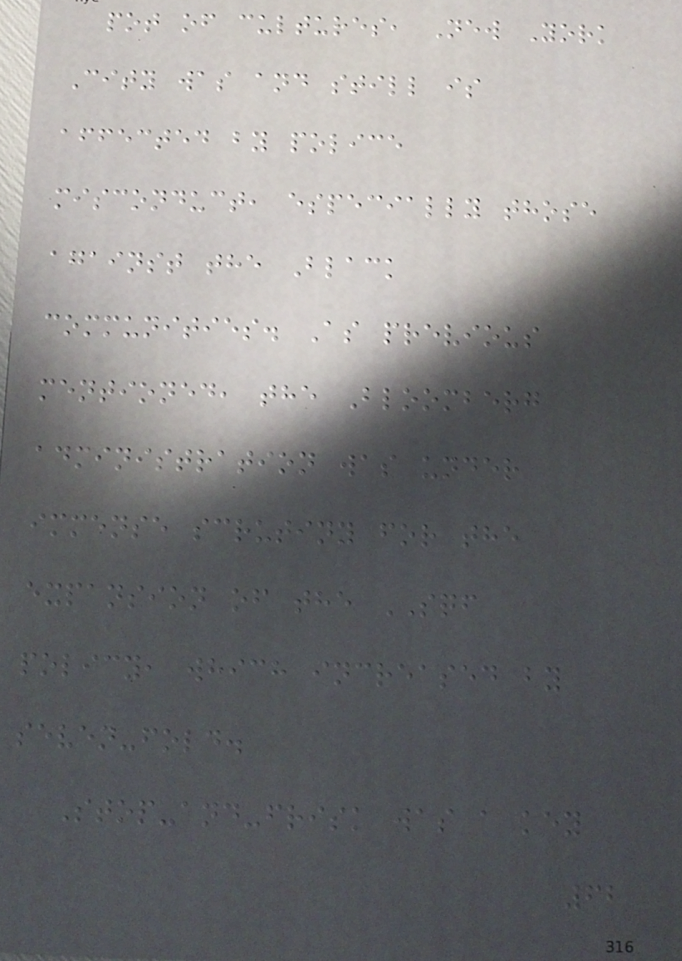pot of cultures, New York
City was and still is
affected by police
misconduct, especially those
against the Black
communities. As previous
mentioned, the Bloomberg
administration was under
immense scrutiny for the
expansion of the SQF
policy, which increased by
seven-fold.
Stop-and-frisk was a key
62
